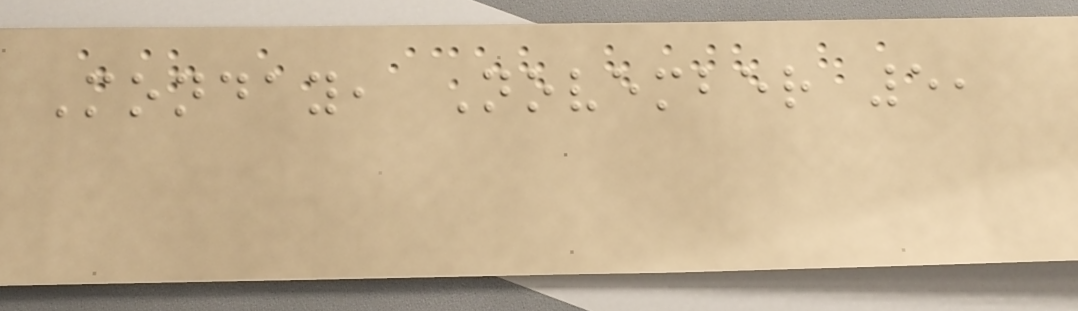Monday, November 5,
